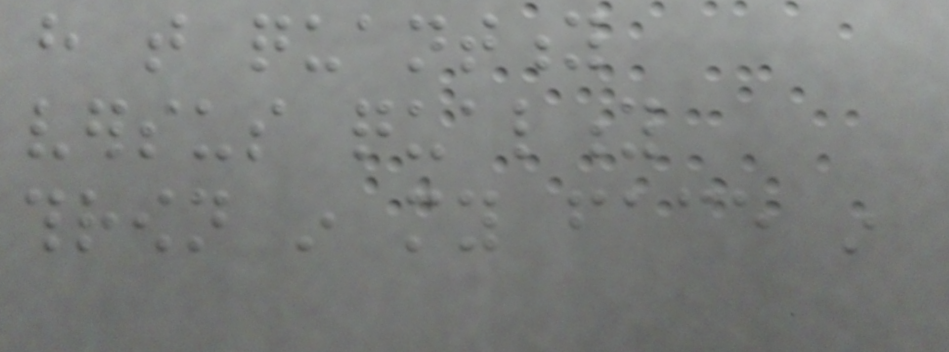have that quantity
versus quality
thrown in my face in
